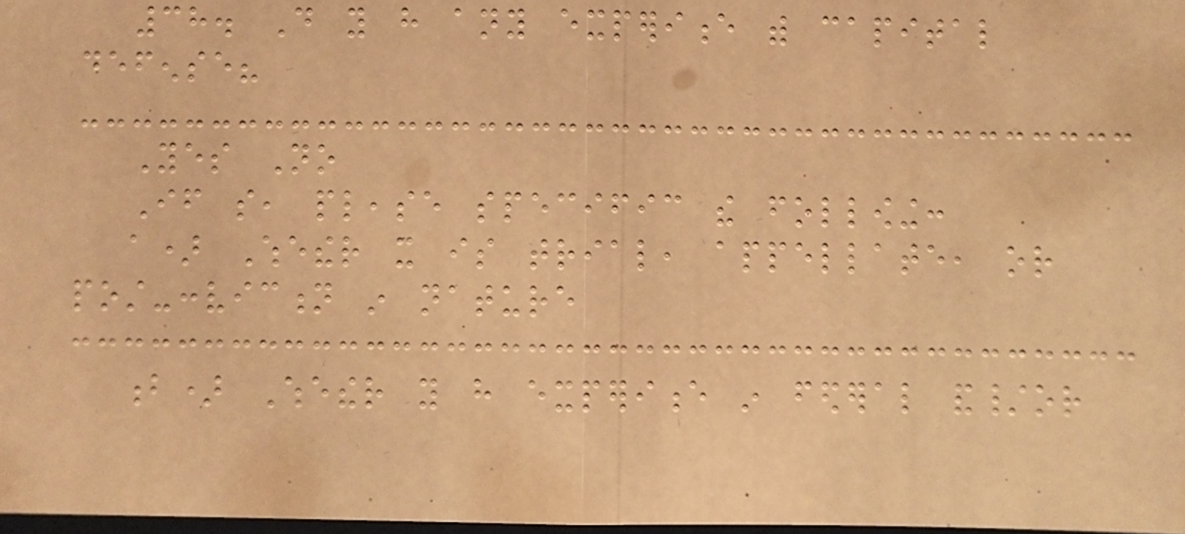38. Do you have any experience with capital
defense?
Yes No
If so, please specific the following:
a) Whether it is trial, appellate, or
post-conviction in nature
b) Whether you have experience in federal and/or
